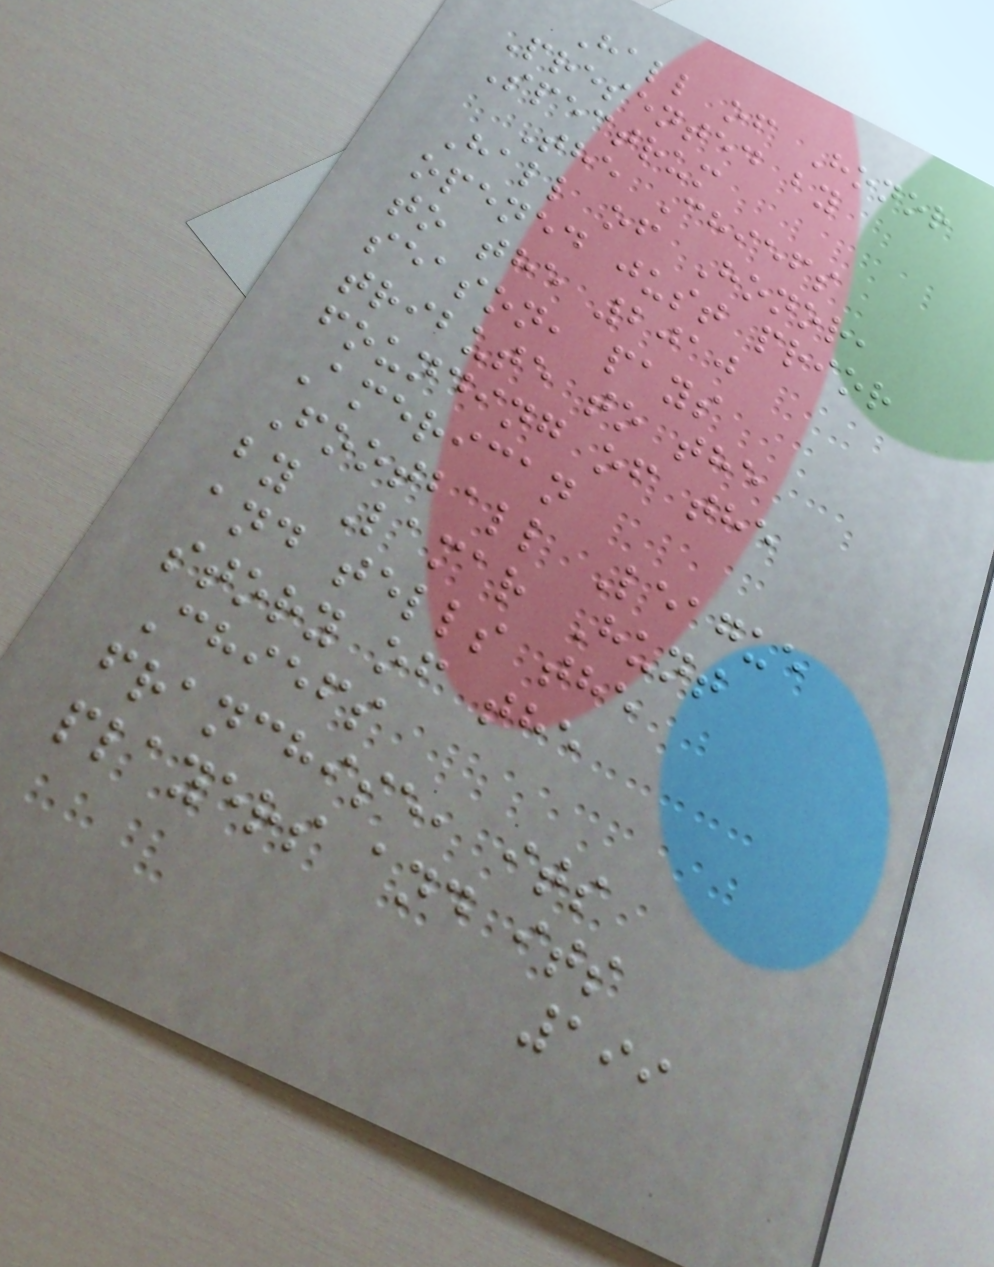Hall of Honor
Presented by
Spectrum
The Chiefs
Hall of Honor,
opened just prior
to the 2010
season, pays
tribute to the
founding of the
American
Football League
by Lamar Hunt
and tells the
story of the
Chiefs
franchise, its
players and its
199
